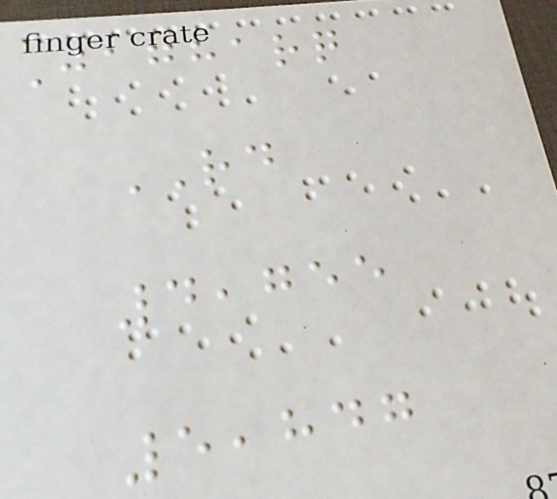Jagharq
RD
4,755
5,847
